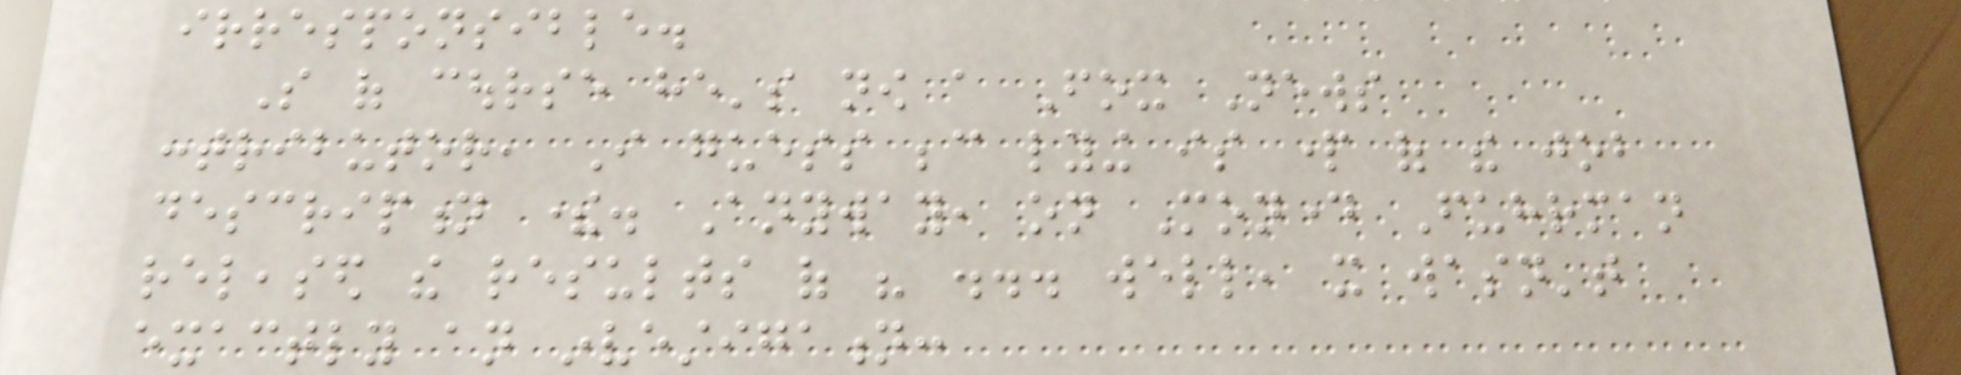irresponsible.
So of course he's now a Fox News
contributor, I guess because lying is part of the job
description there. Anyway, on Monday Fuhrman
released the results of his ... well, it wasn't
exactly an investigation:
